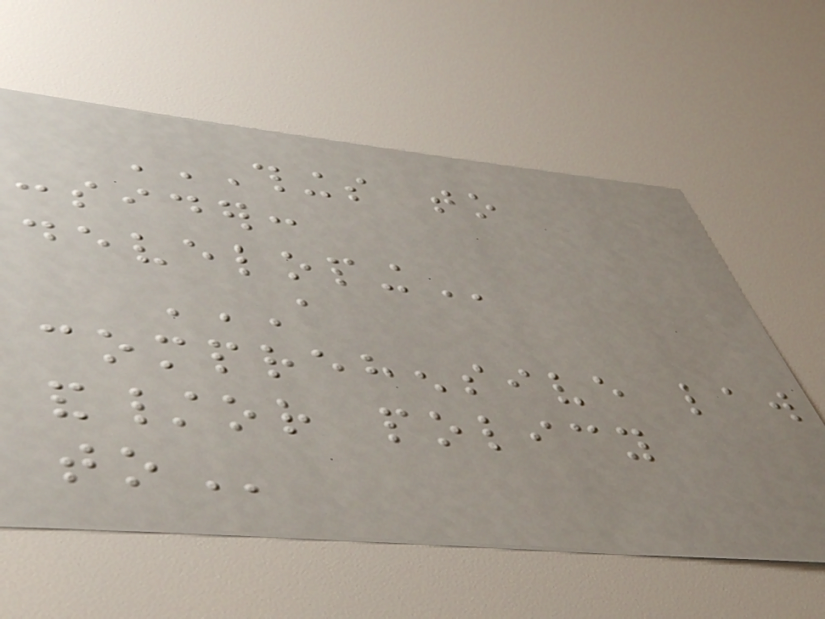THINGS TO
CONSIDER:
DEVELOPING
A
COMPREHENSIVE LAW
AND/OR POLICY
TO
